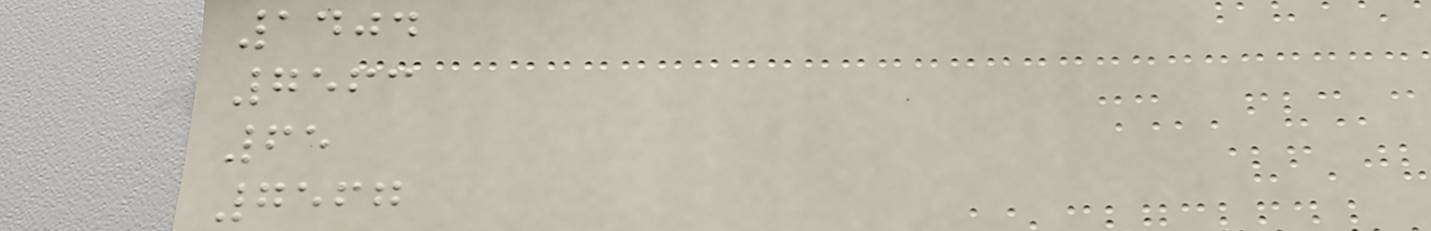1404
7563
65
7567
